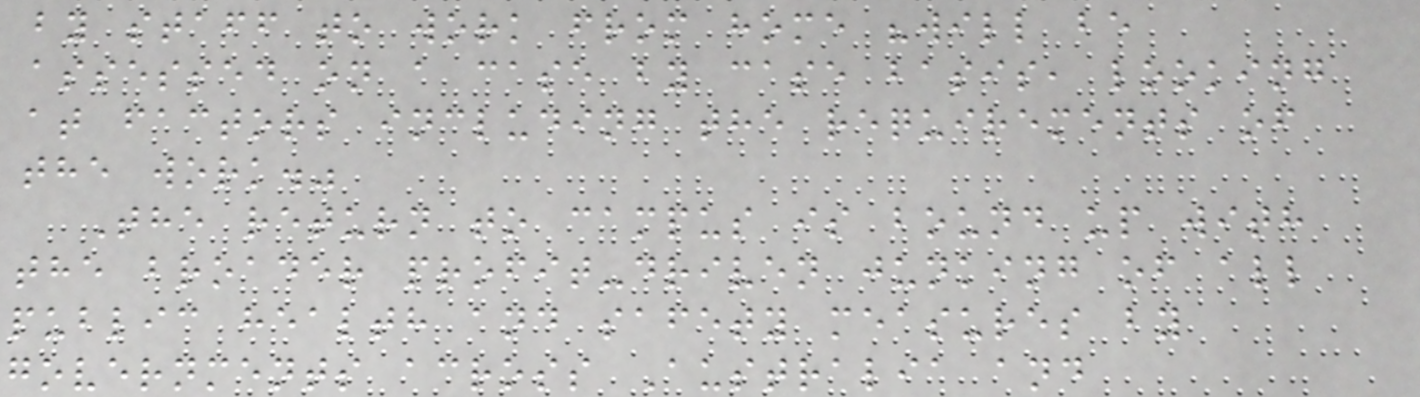by staff to work from home "will be
assessed on a case by case basis, looking
at factors including the requirements of
the work."
The return to campus is bound up with
the broader profit-driven junking of all
public health and safety measures by
governments across Australia and
